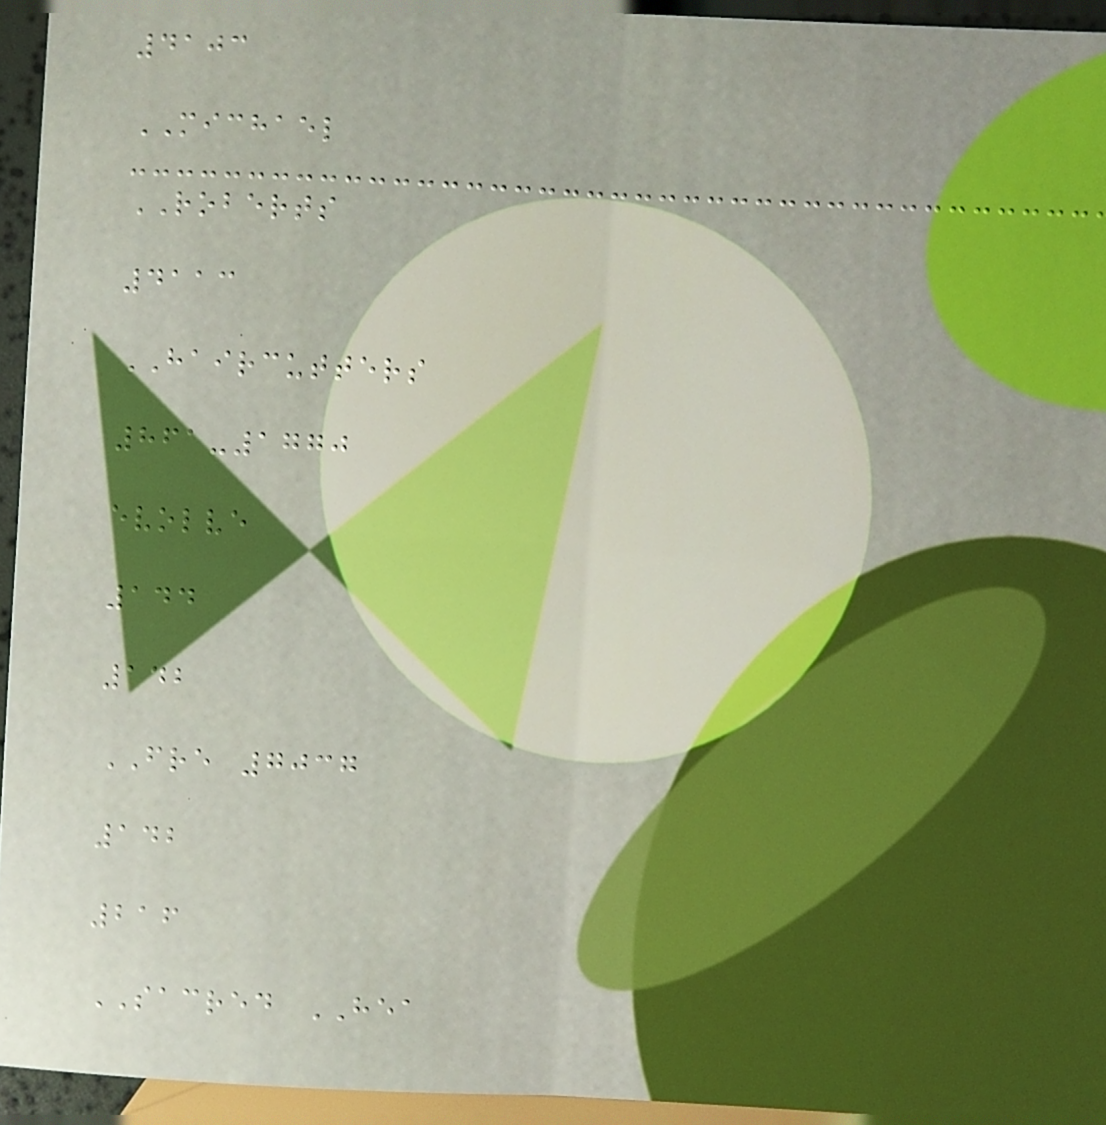4103
MICHAEL
ROBERTS
4113
HAIRCUTTERS
861-1770
evolve
144
142
FRE 7037
142
216
SACRED HEA
